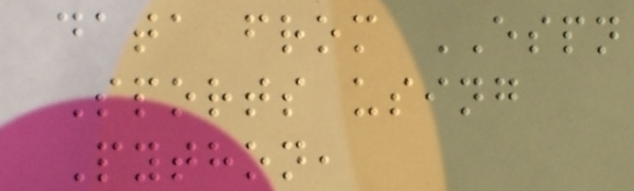data from ESPN
Sports using
Python,
